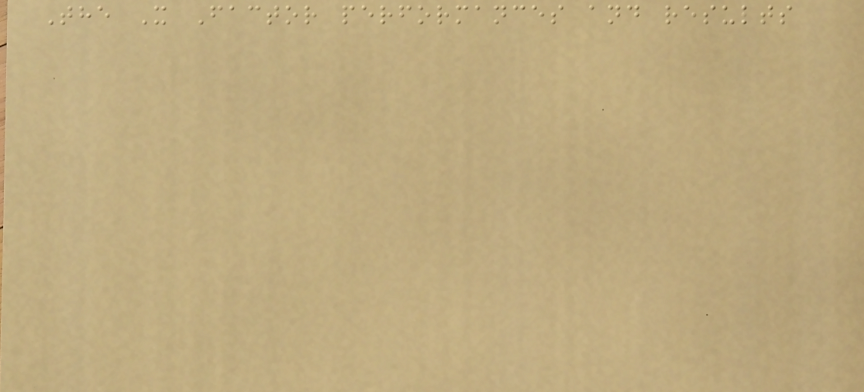The X Factor performances and results
